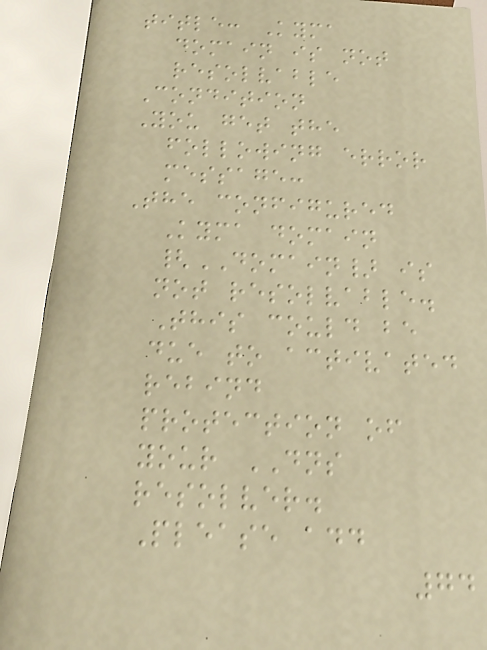title: Kyma
domain is not
resolvable
Condition
You get the
following error
message:
The configured
Kyma domain
{DOMAIN} is
not resolvable.
This could be
due to activated
rebind
protection of
your DNS
resolver.
Please add
74
